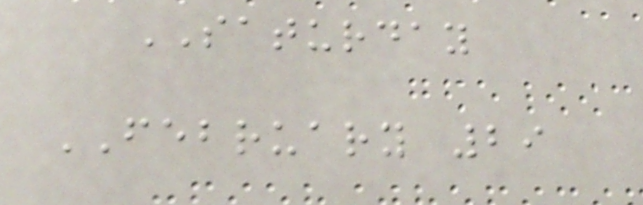SATURDAY
FEBRUARY 29
